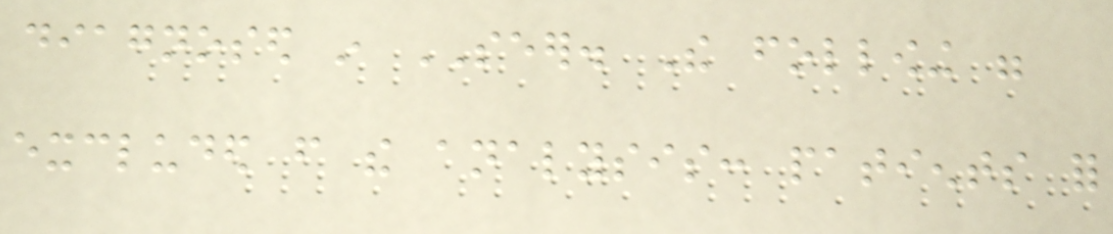diagnosed in SEER. The following were
excluded from the analysis: patients for
